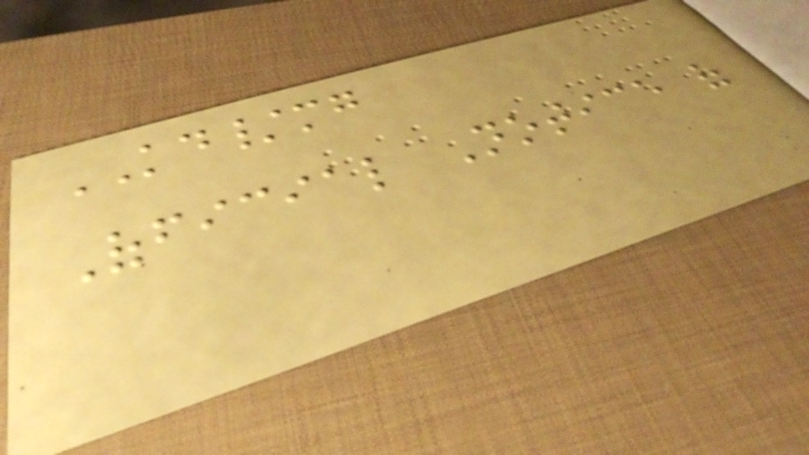KD/mg
Official Notice of
